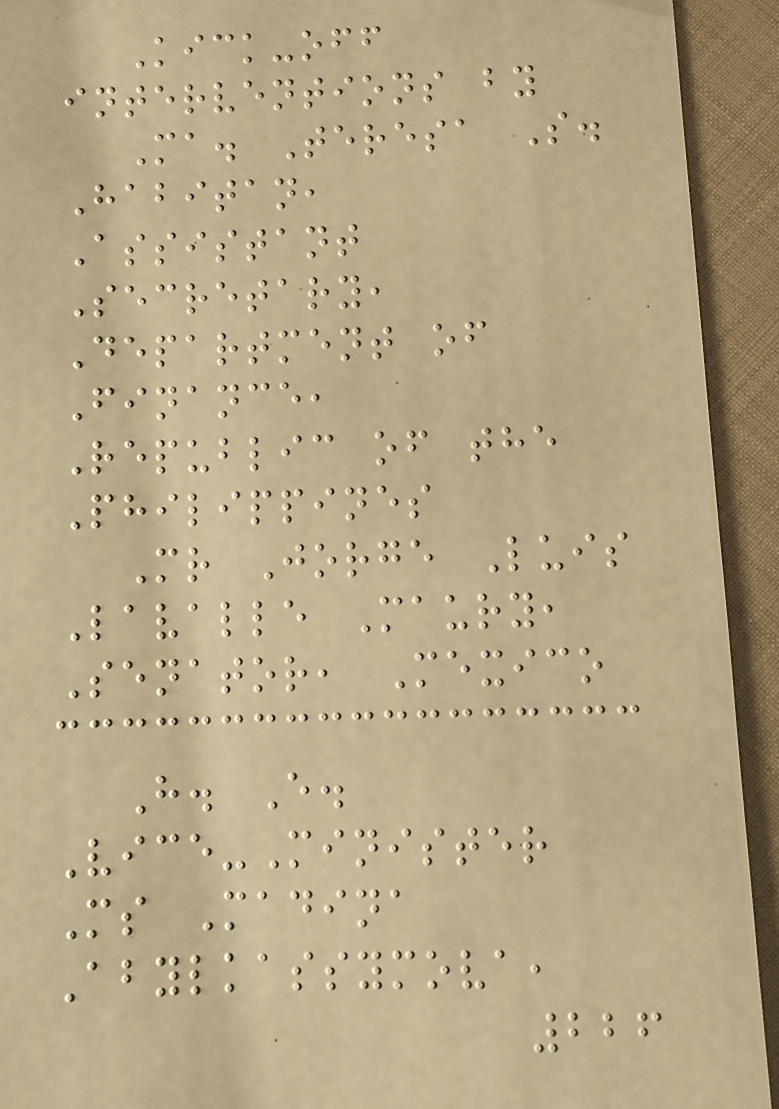Kick-off
interventions by
Ma. Teresa S.
Habitan,
Assistant
Secretary,
Department of
Finance,
Republic of the
Philippines
Mr Jorge Luis
Lavalle Maury,
Senator, Mexico
H. E.
Vice-Minister
Ms Madina
Abylkassymova,
226
